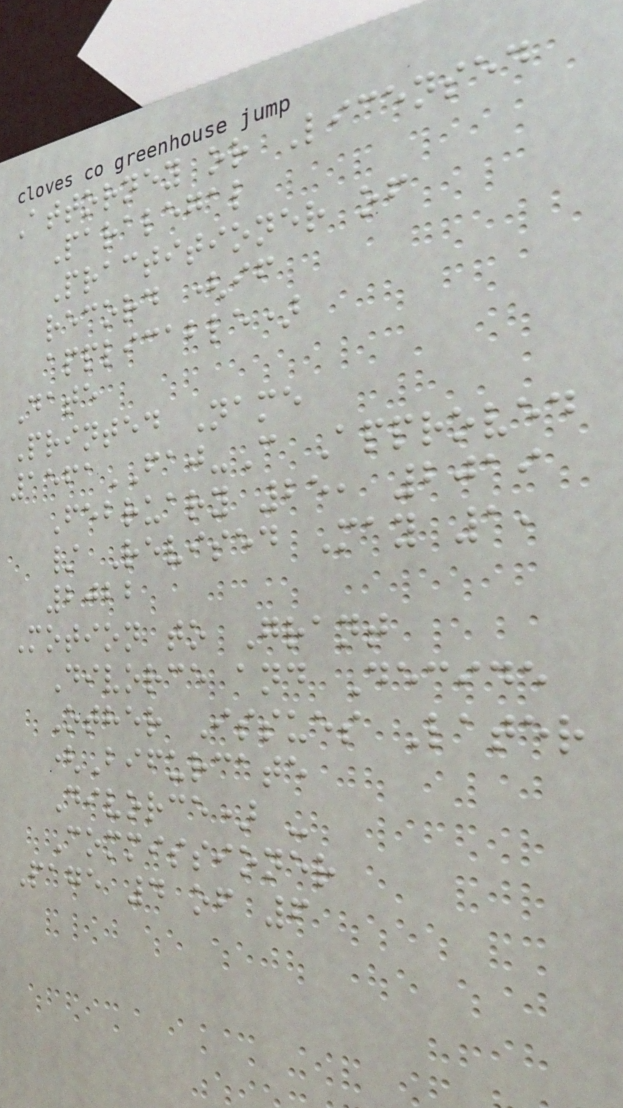Attorney or Licensed
Paralegal
Practitioner of
record (if
applicable)
Date
Printed Name
1561FAJ-C Approved
February 25, 2019
/ Revised May 1,
2022
Motion to Grant
Divorce and Decide
Other Issues Later
(Bifurcate
Divorce) -
Commissioner
Page 4 of 6
